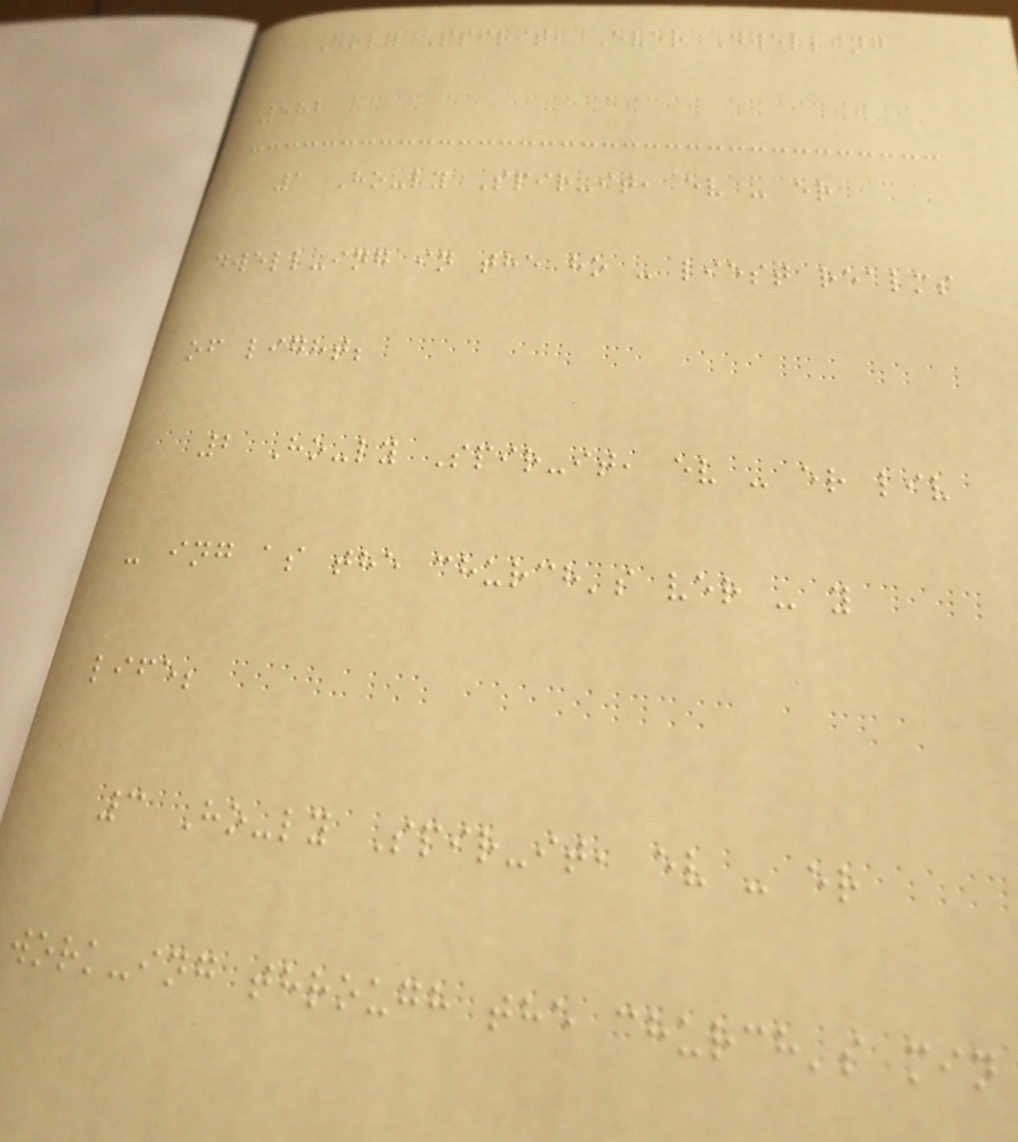Holy Spirit, Ever Dwelling
582
1 Ho-ly Spir-it, ev - er
dwell-ing in the ho - liest realms
of light;
2 Ho-ly Spir-it, ev - er liv
- ing as the church's ver - y
life;
3 Ho-ly Spir-it, ev - er
work-ing through the church's min
